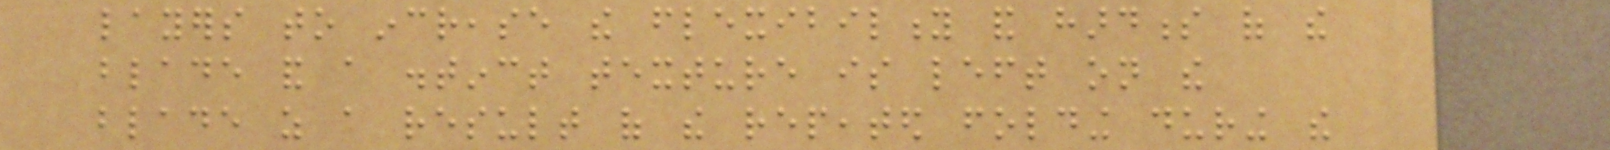layers to increase the flexibility and hardness of the
blade and a distinct texture is left on the
blade as a result of the repeated folding during the
